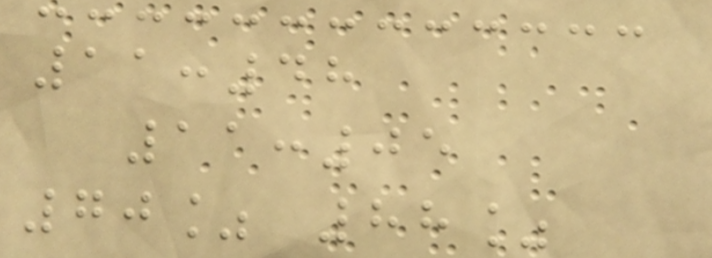11:48
11:05
70% 88%
